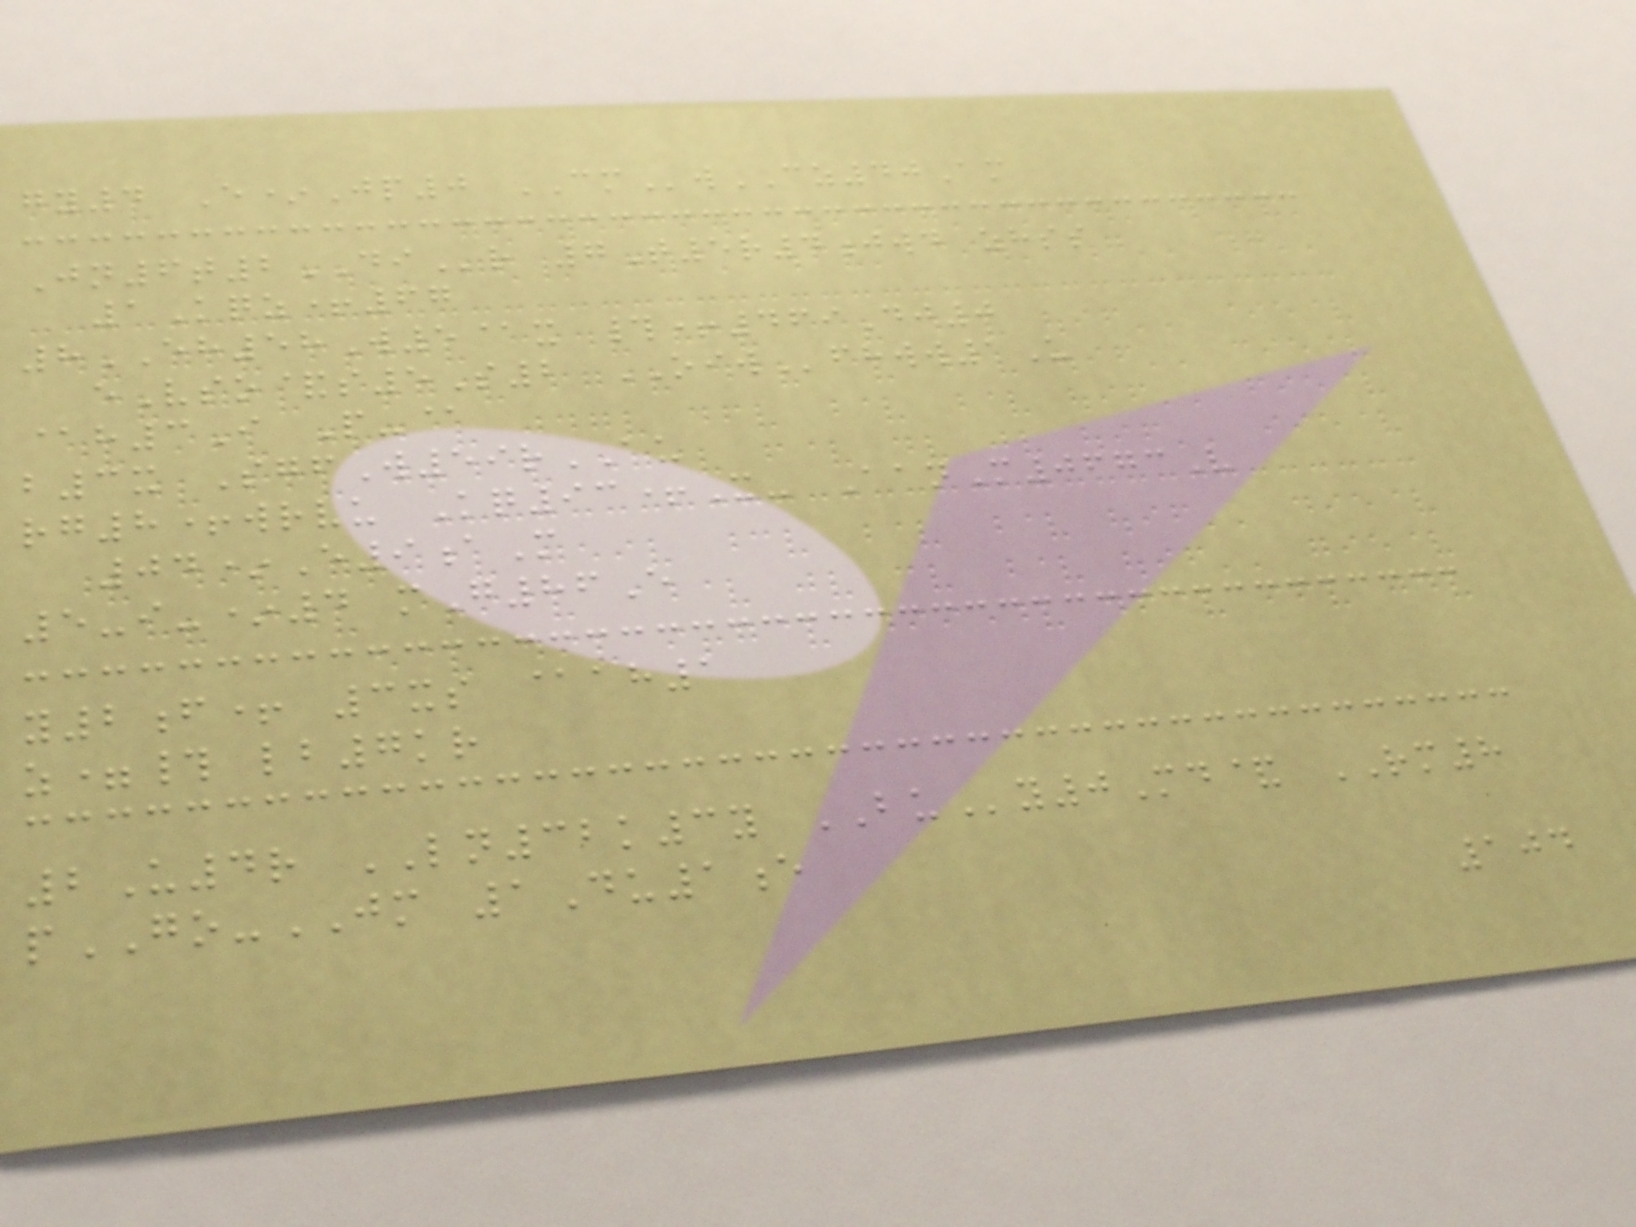gy4 E*Jp0 CMwCZ40Am
Jn6t2DIr 7T5r4jwd zhss
1Kqz+67
8EH58W5@x #+469Dj0
eVso&s5S2 OIWfhww1U
@h3I P-@
b3x SgfW59rAU
rg8+wrvu Kq93+X- AanM0673V
04*E9aM
5-i-*4 mG86E
y2f+ 3xs @ah1
z=# lb7kr
2U4r LN32k3y BUy0Md& RM8
pGO-JM 1Du1e
104
